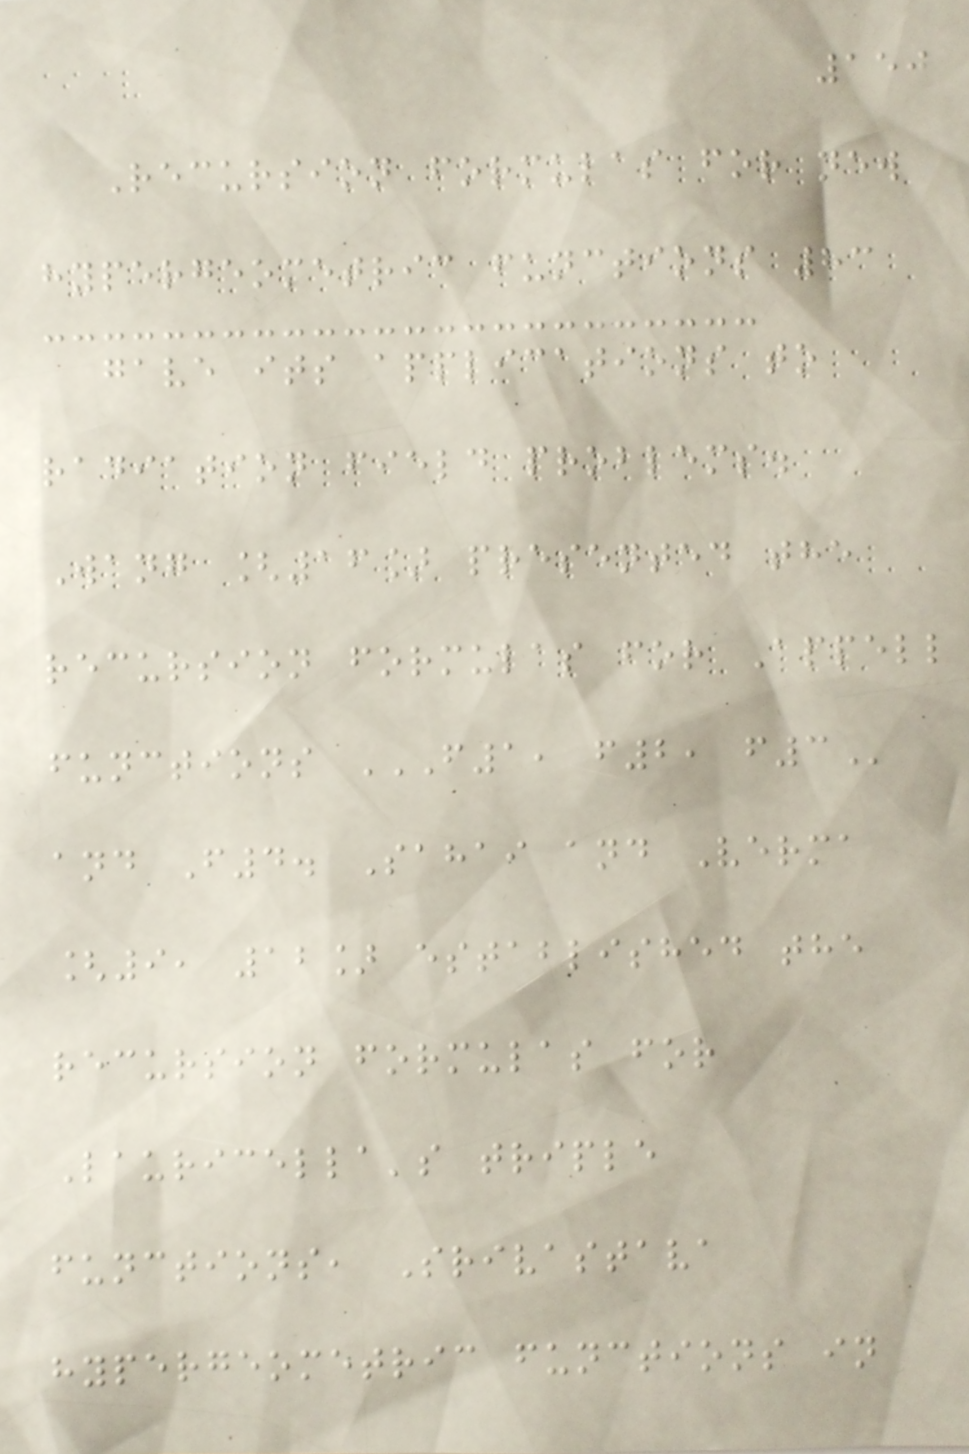150
Recursion formulas for new
hypergeometric functions 83
gave its applications to
radiation field problems.
Wang [16] presented the
recursion formulas for Appell
functions F1, F2, F3
and F4. Sahai and Verma
[9, 12] established the
recursion formulas for
Lauricella's triple
functions, Srivastava
hypergeometric functions in
